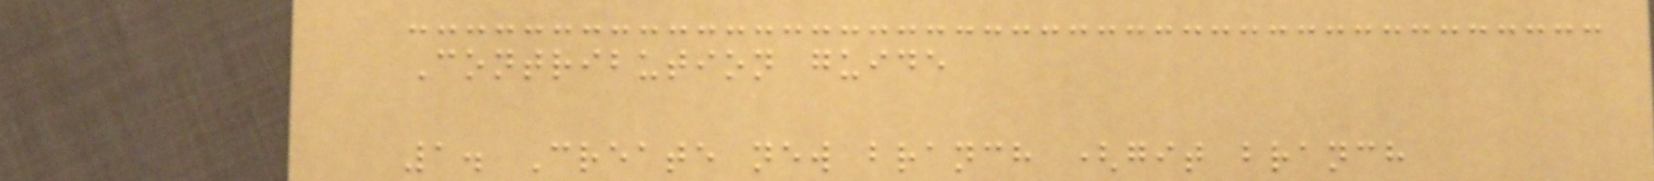Contribution guide
1. Create new branch (git branch
